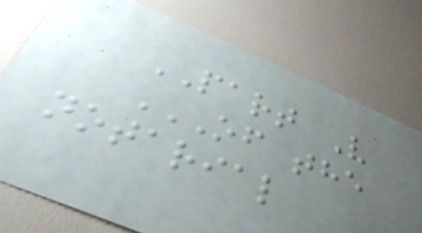PART V
OF THE
NOTARIAL
